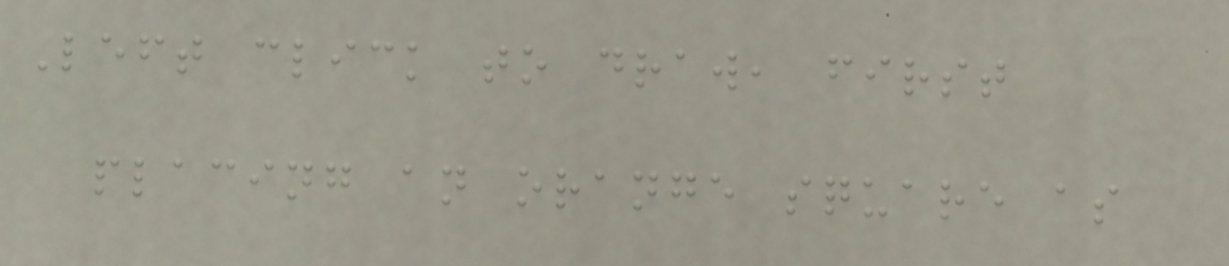Left click to draw, first
placing an orange square as
